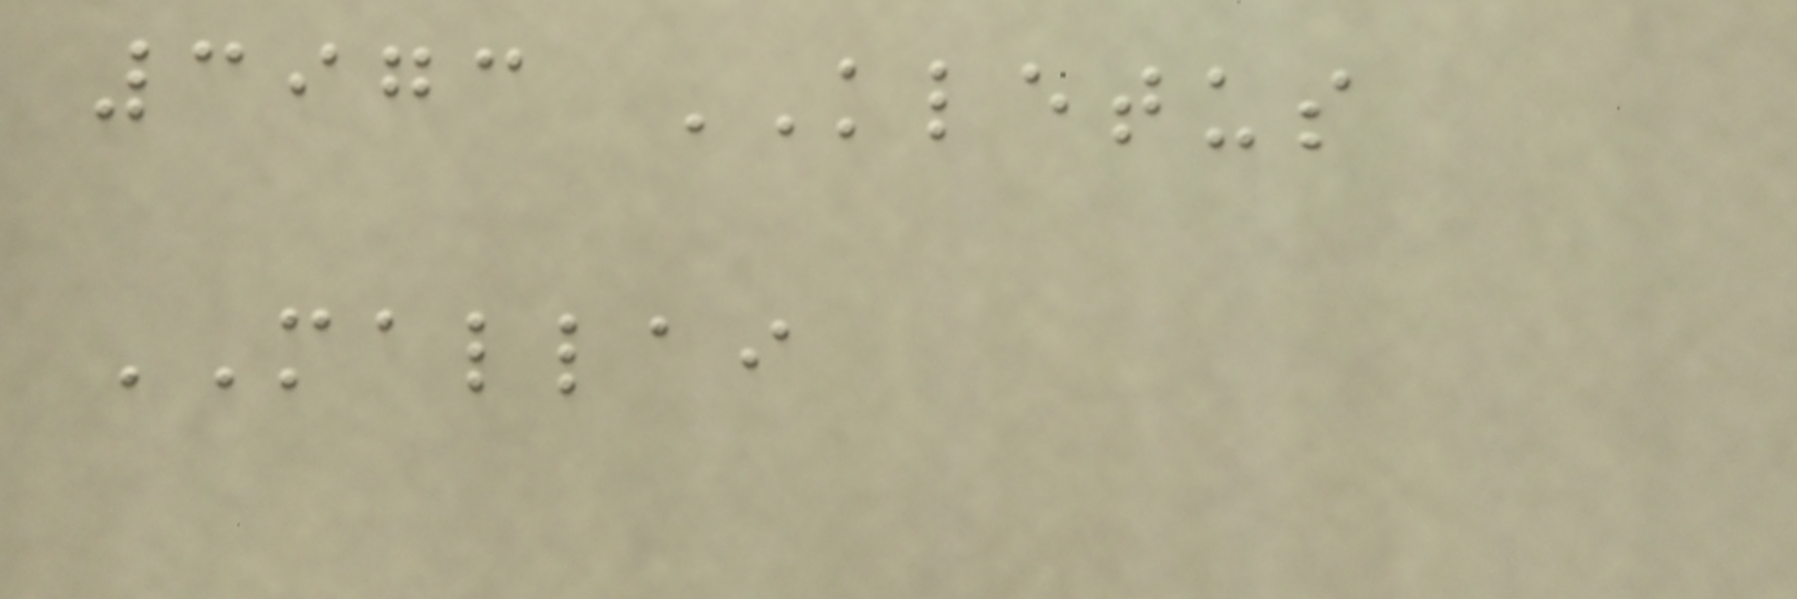3973 KLETUS
MALLAI
